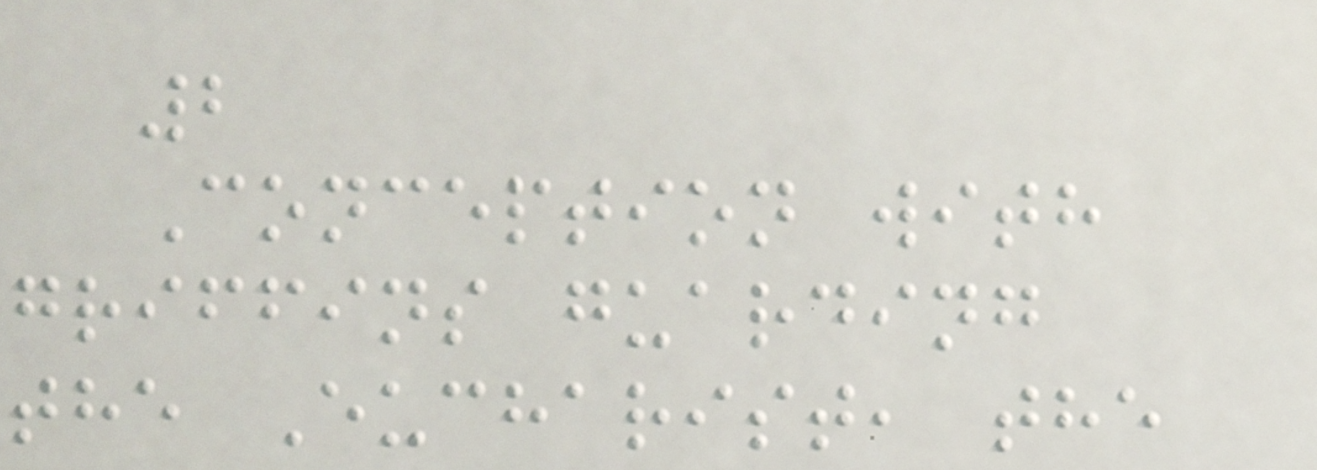2
Conception with
griffins guarding
the Eucharist, the
